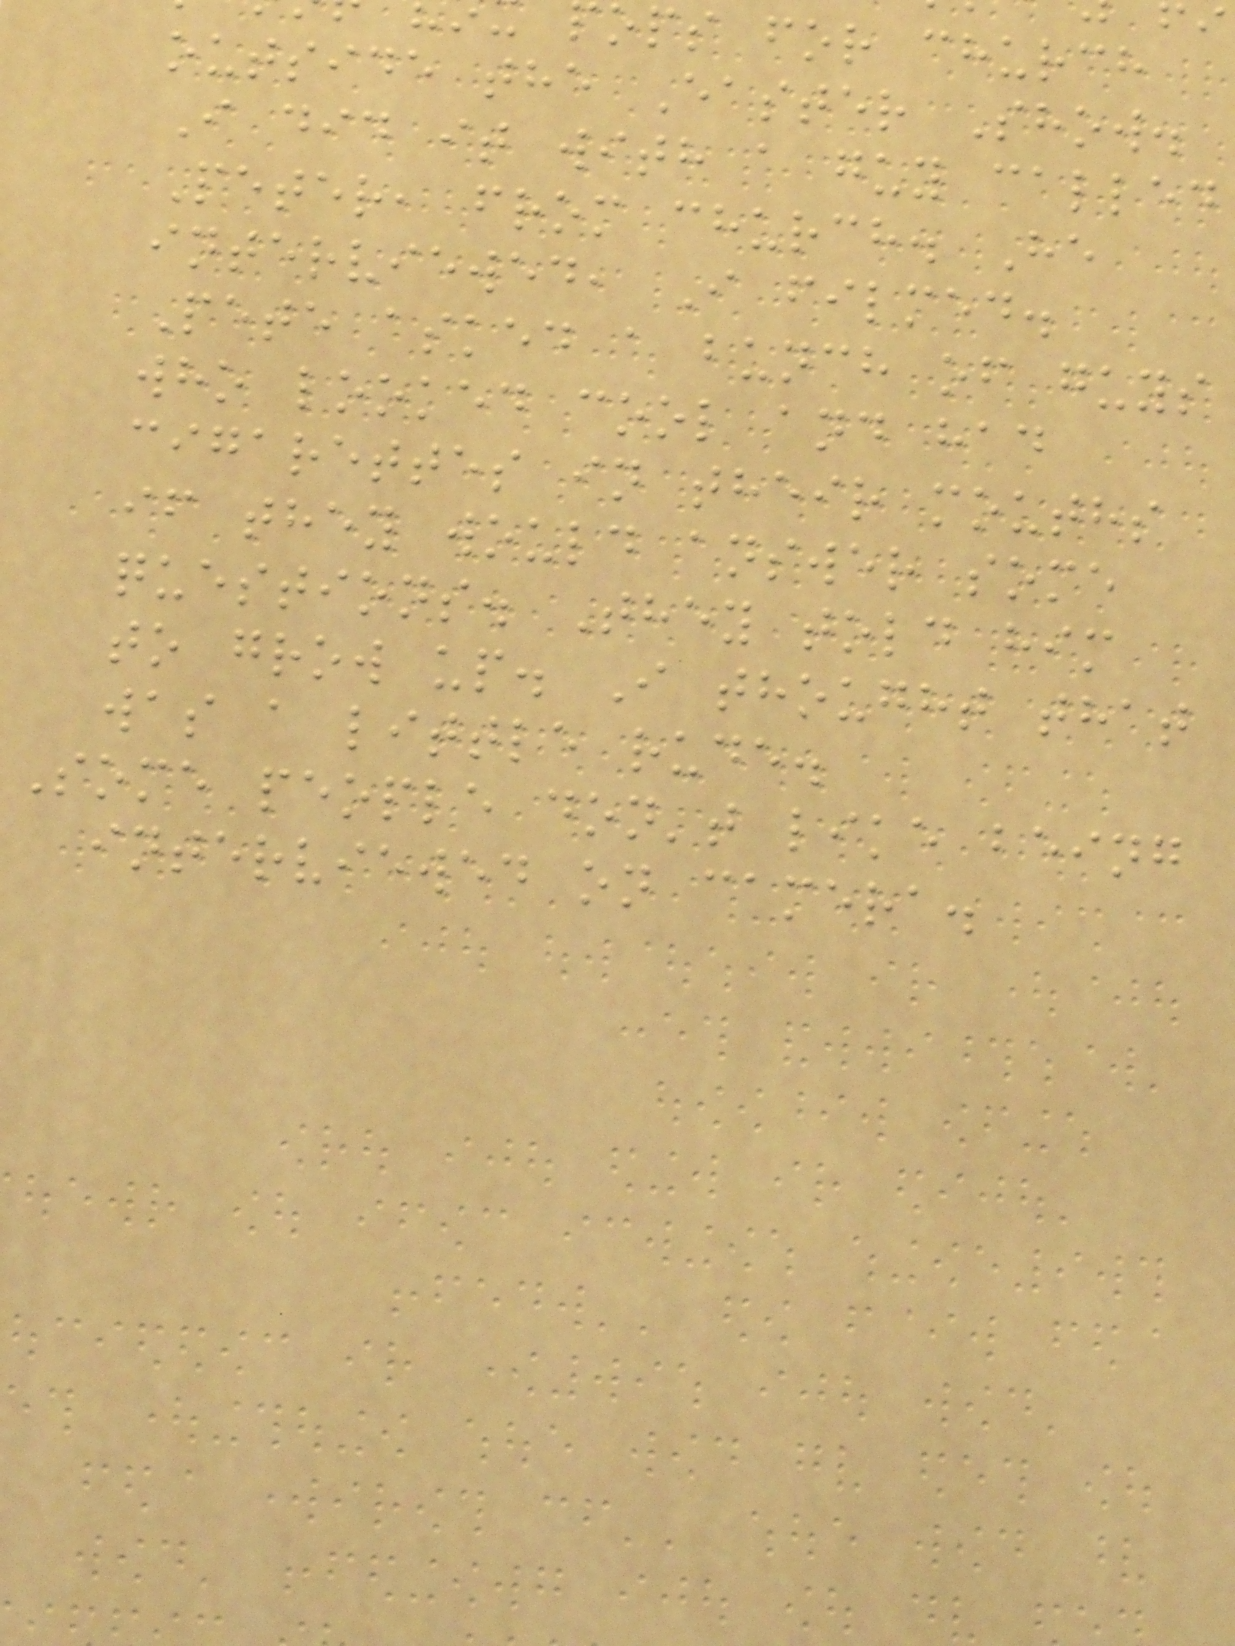ops for church
outside the Easter Show.
I did it with a guy called
Peter, from church. He
interviewed, I filmed.
Pete asked a bunch of guys
who looked cool and had
cigarettes in their mouths
if they would answer some
questions. They told him
to grow up. I thought that
was a little rude.
Some people don't like being
interviewed on camera.
